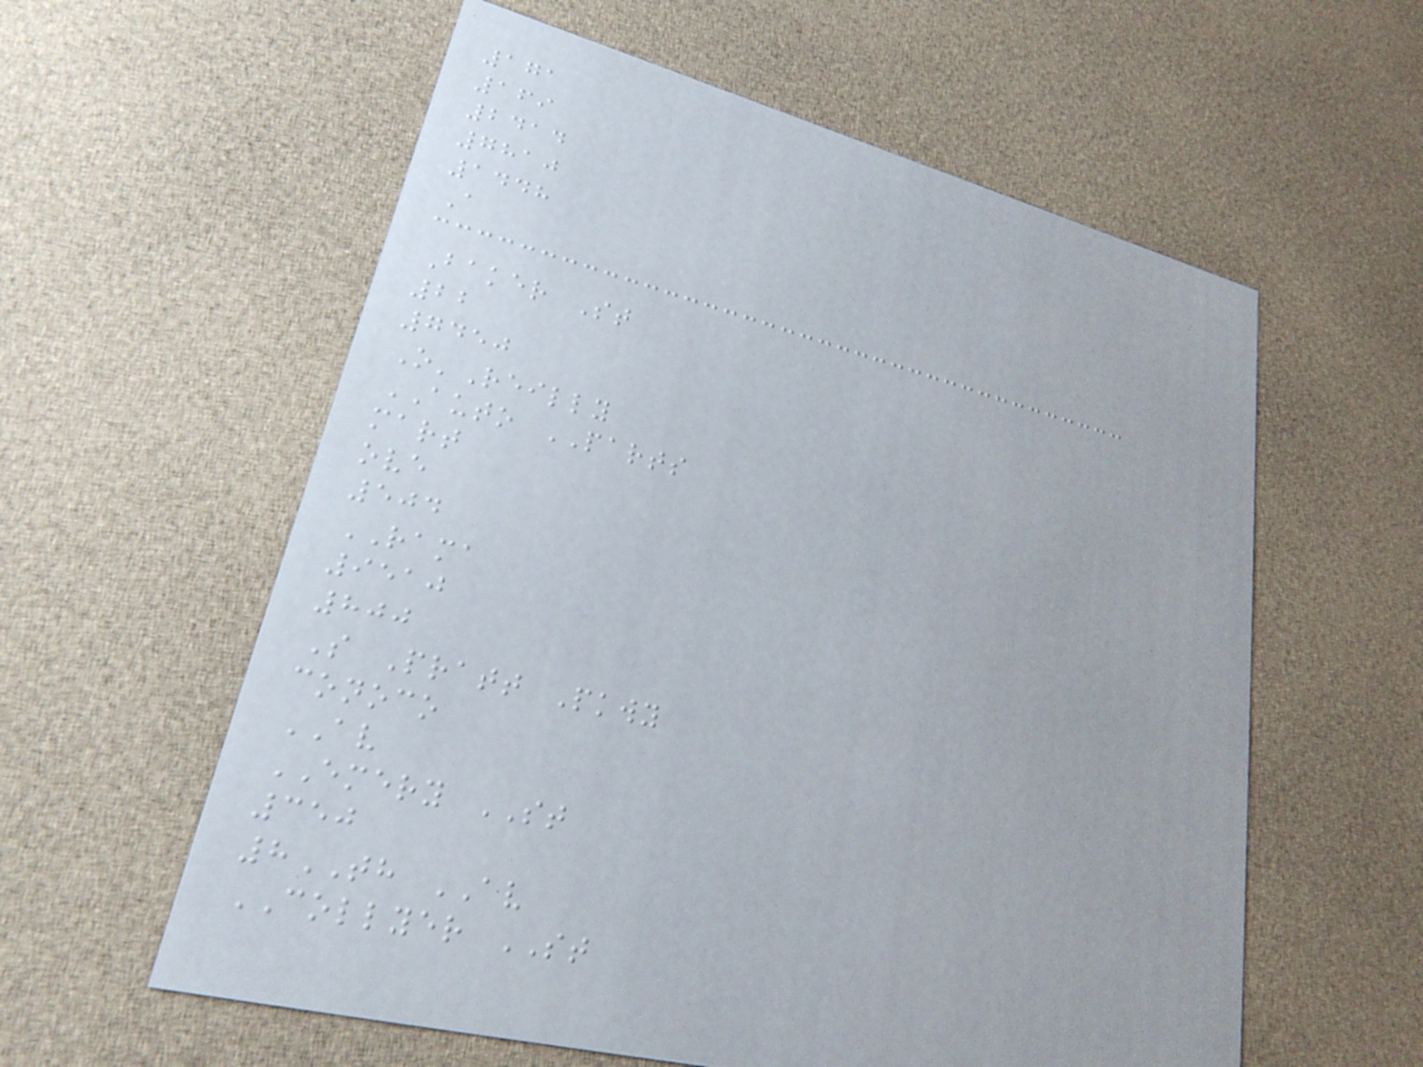171
169
2414
7810
1448
A
Baker St
22
7450
O'Reilly
AUTO PARTS
mart
ove
504
RAMA
9510
800
S Pratt Pkwy
conoco
AV
EMERY ST
350
8TH AV
COLLYER ST
